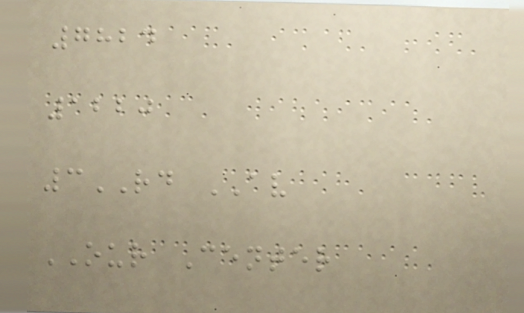7824
1220
3RD AV
OUR Center
